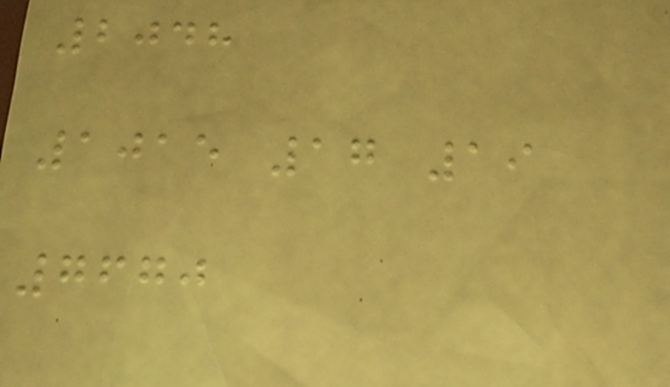2048
1015 17 19
7670
